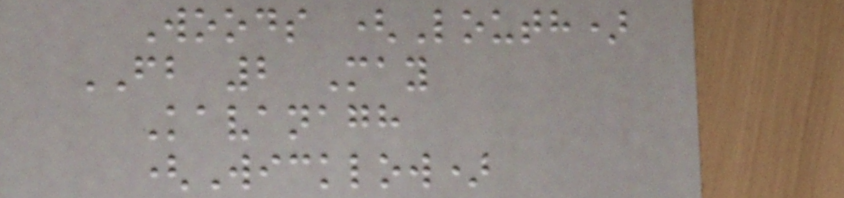Woods (Louth)
FB 2 May
Kavanagh
(Wicklow)
